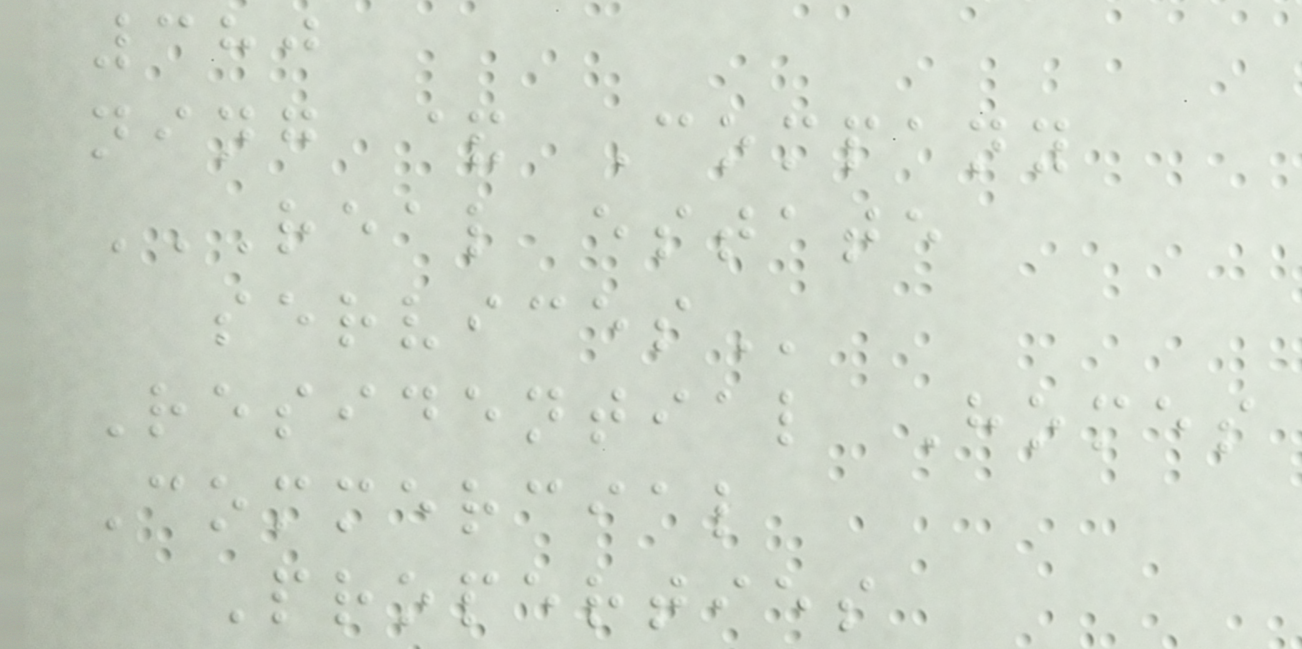380
ning & Company
REAL ESTATE
SERVICES
Residential Homes
Commercial
Properties
